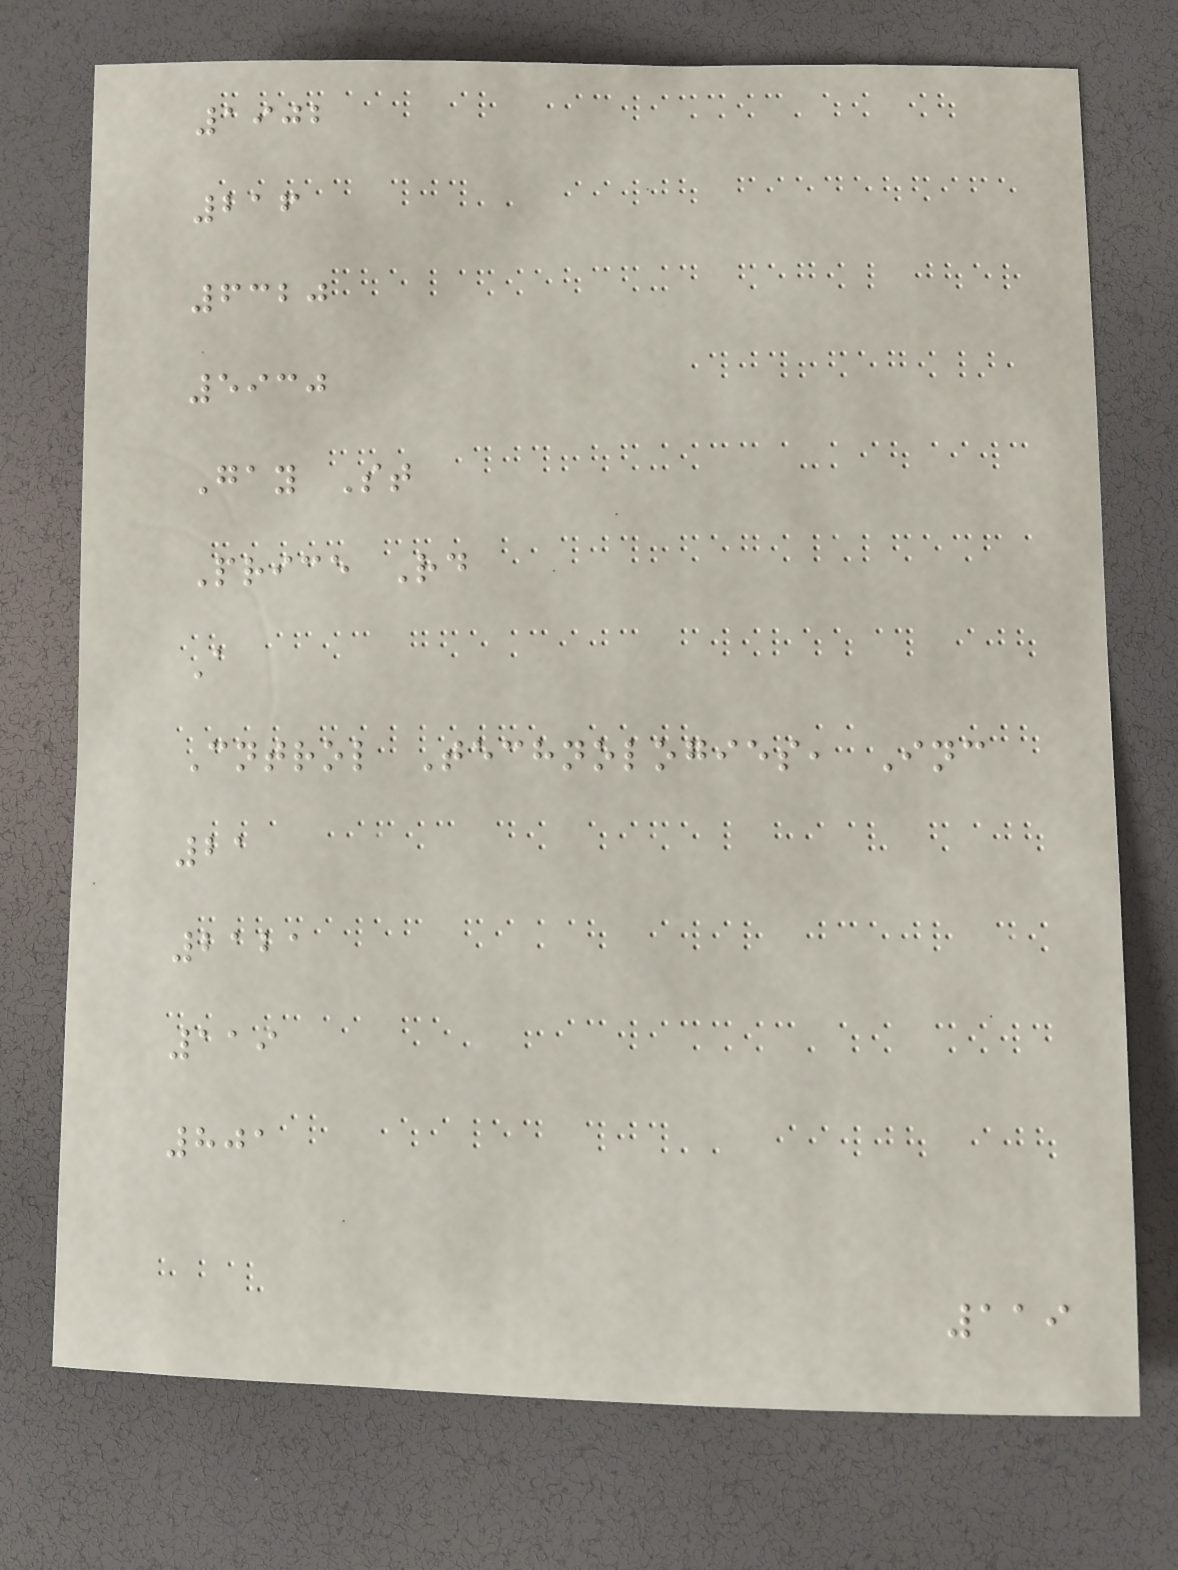1902
216
6320
5930
Gay St
Price Rd
A
Cntrol Technologies, Inc
21
2121
119
801
119
